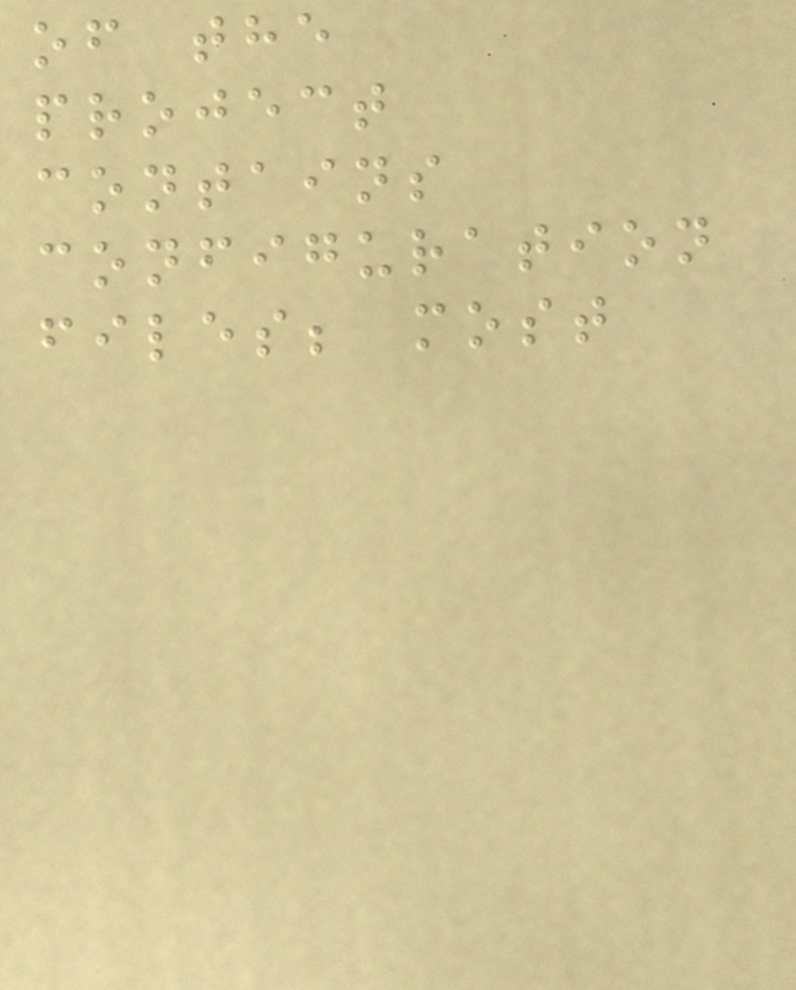of the
project
contains
configuration
files; most
